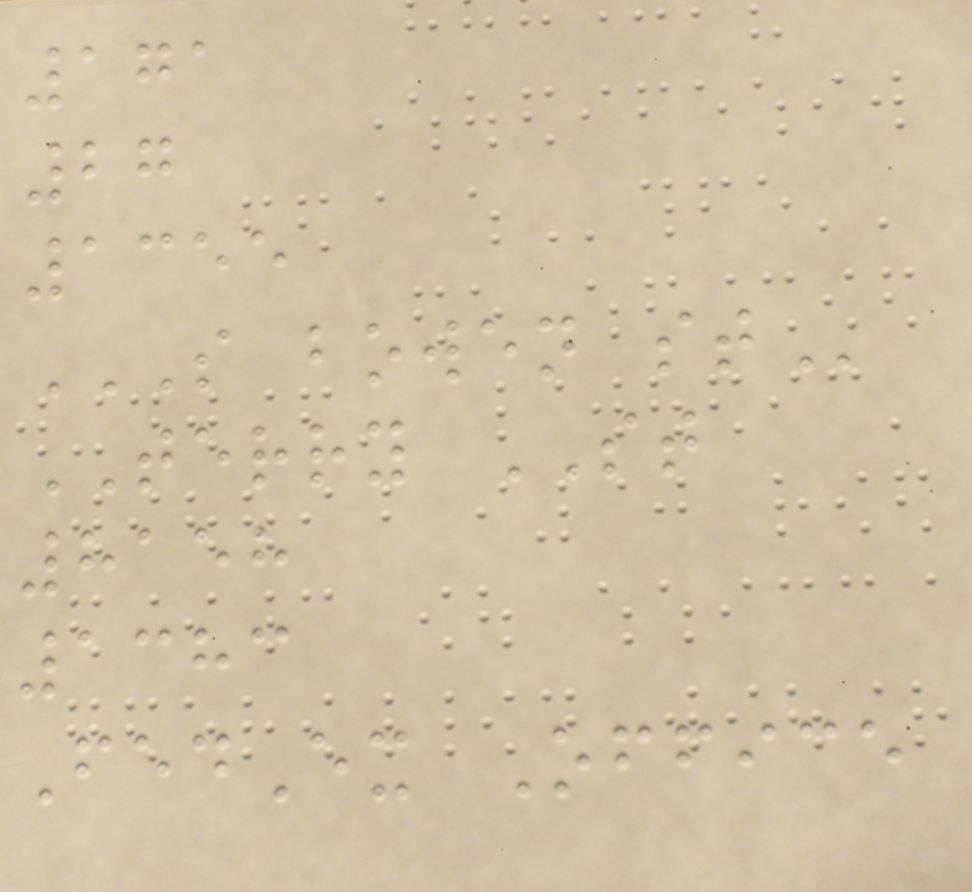171
27
1355
S BOWEN ST
TERRY ST
8158
1383
FedEx Office
